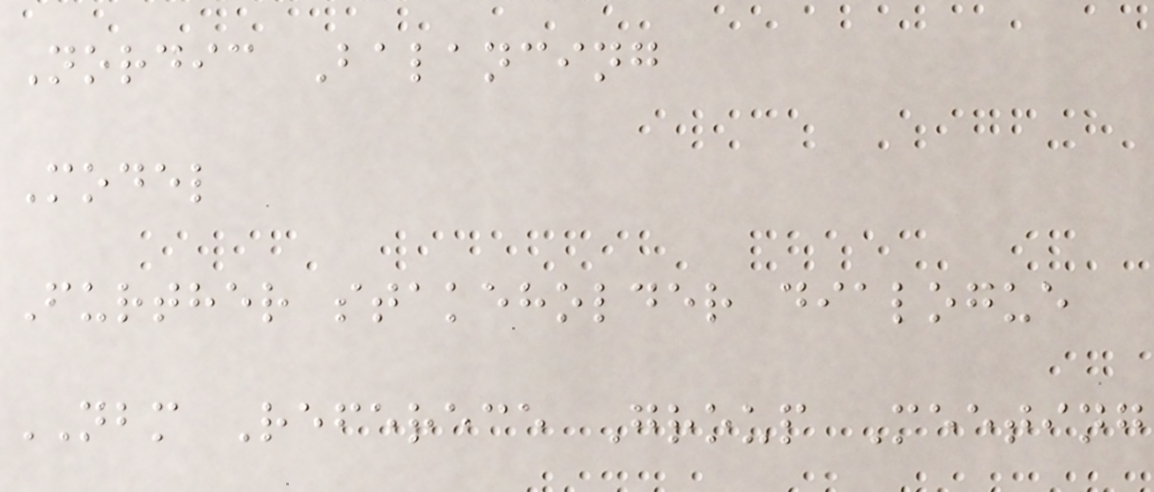Nordic Balancing
Model
Further stakeholder dialogue
NBM Referece Group Meeting
